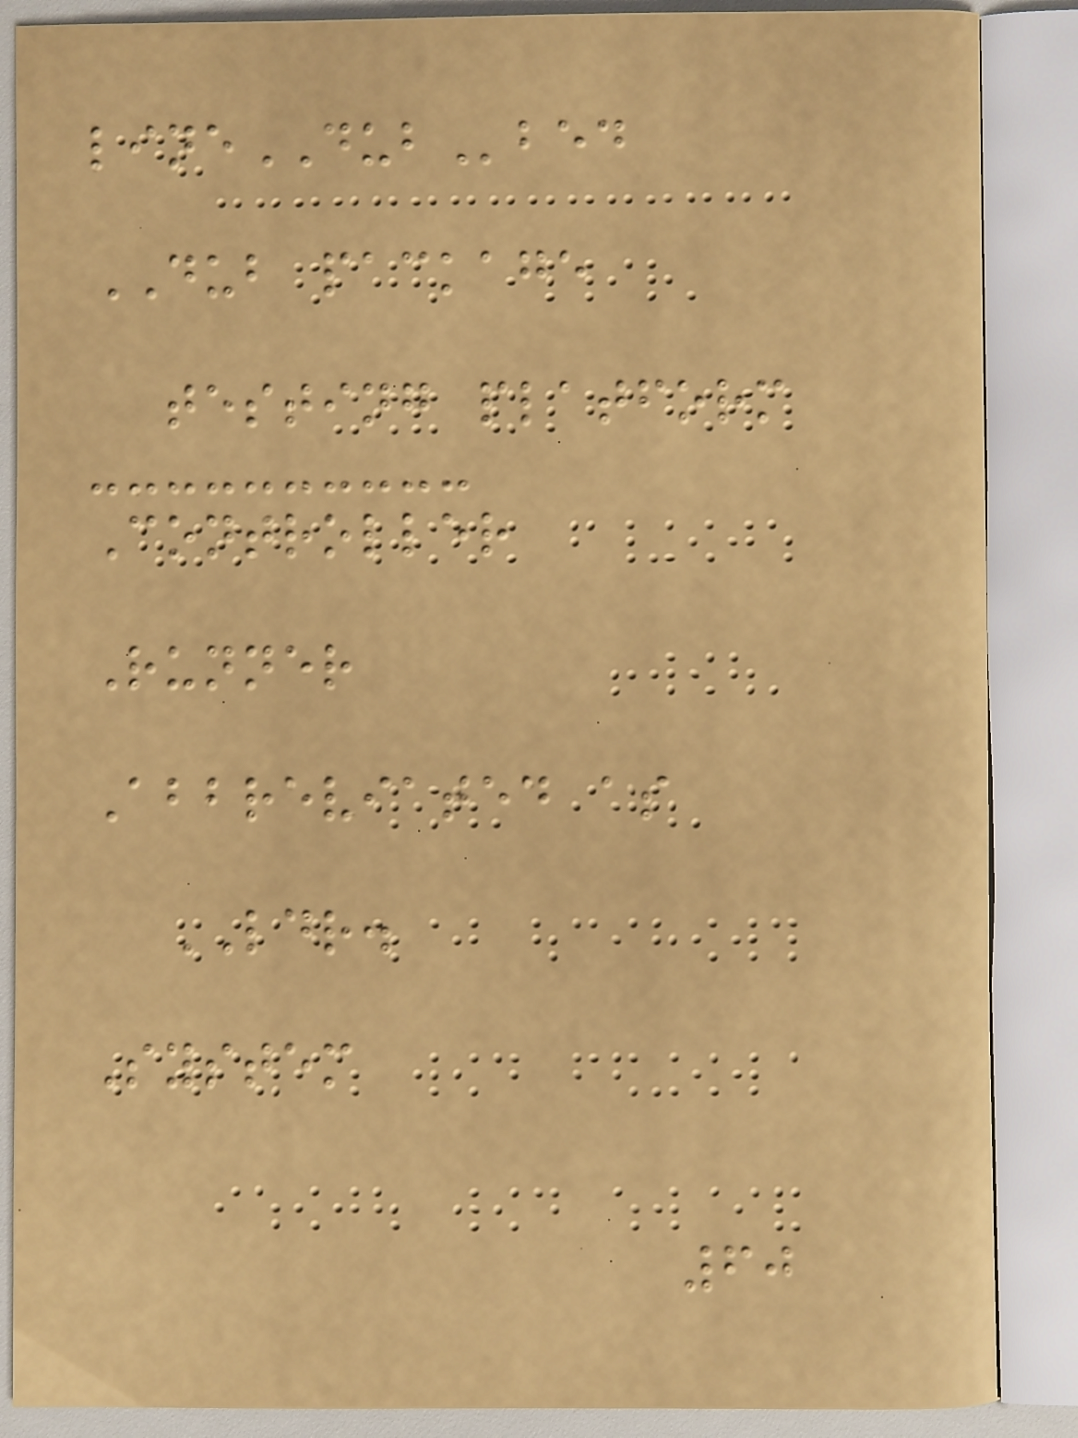lineDUBbed
DUB package
testing platform
Controller
Runner
Abbreviated as
LDR.
System
60
